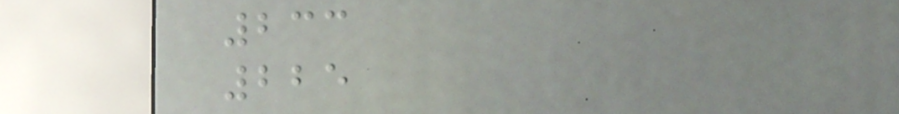233
225
